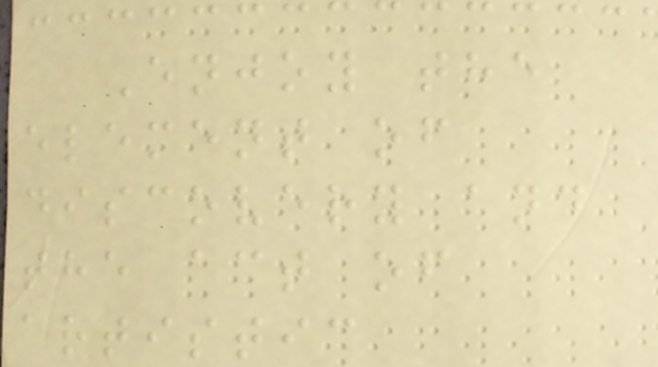Enjoy the
element of
discovery and
the act of
artistic
